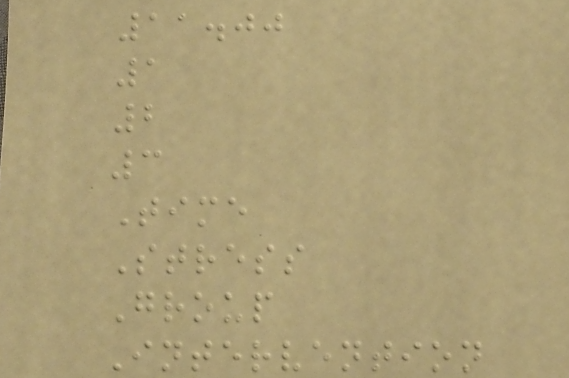11.00
1
2
3
Time
Stress
Group
Intervention
